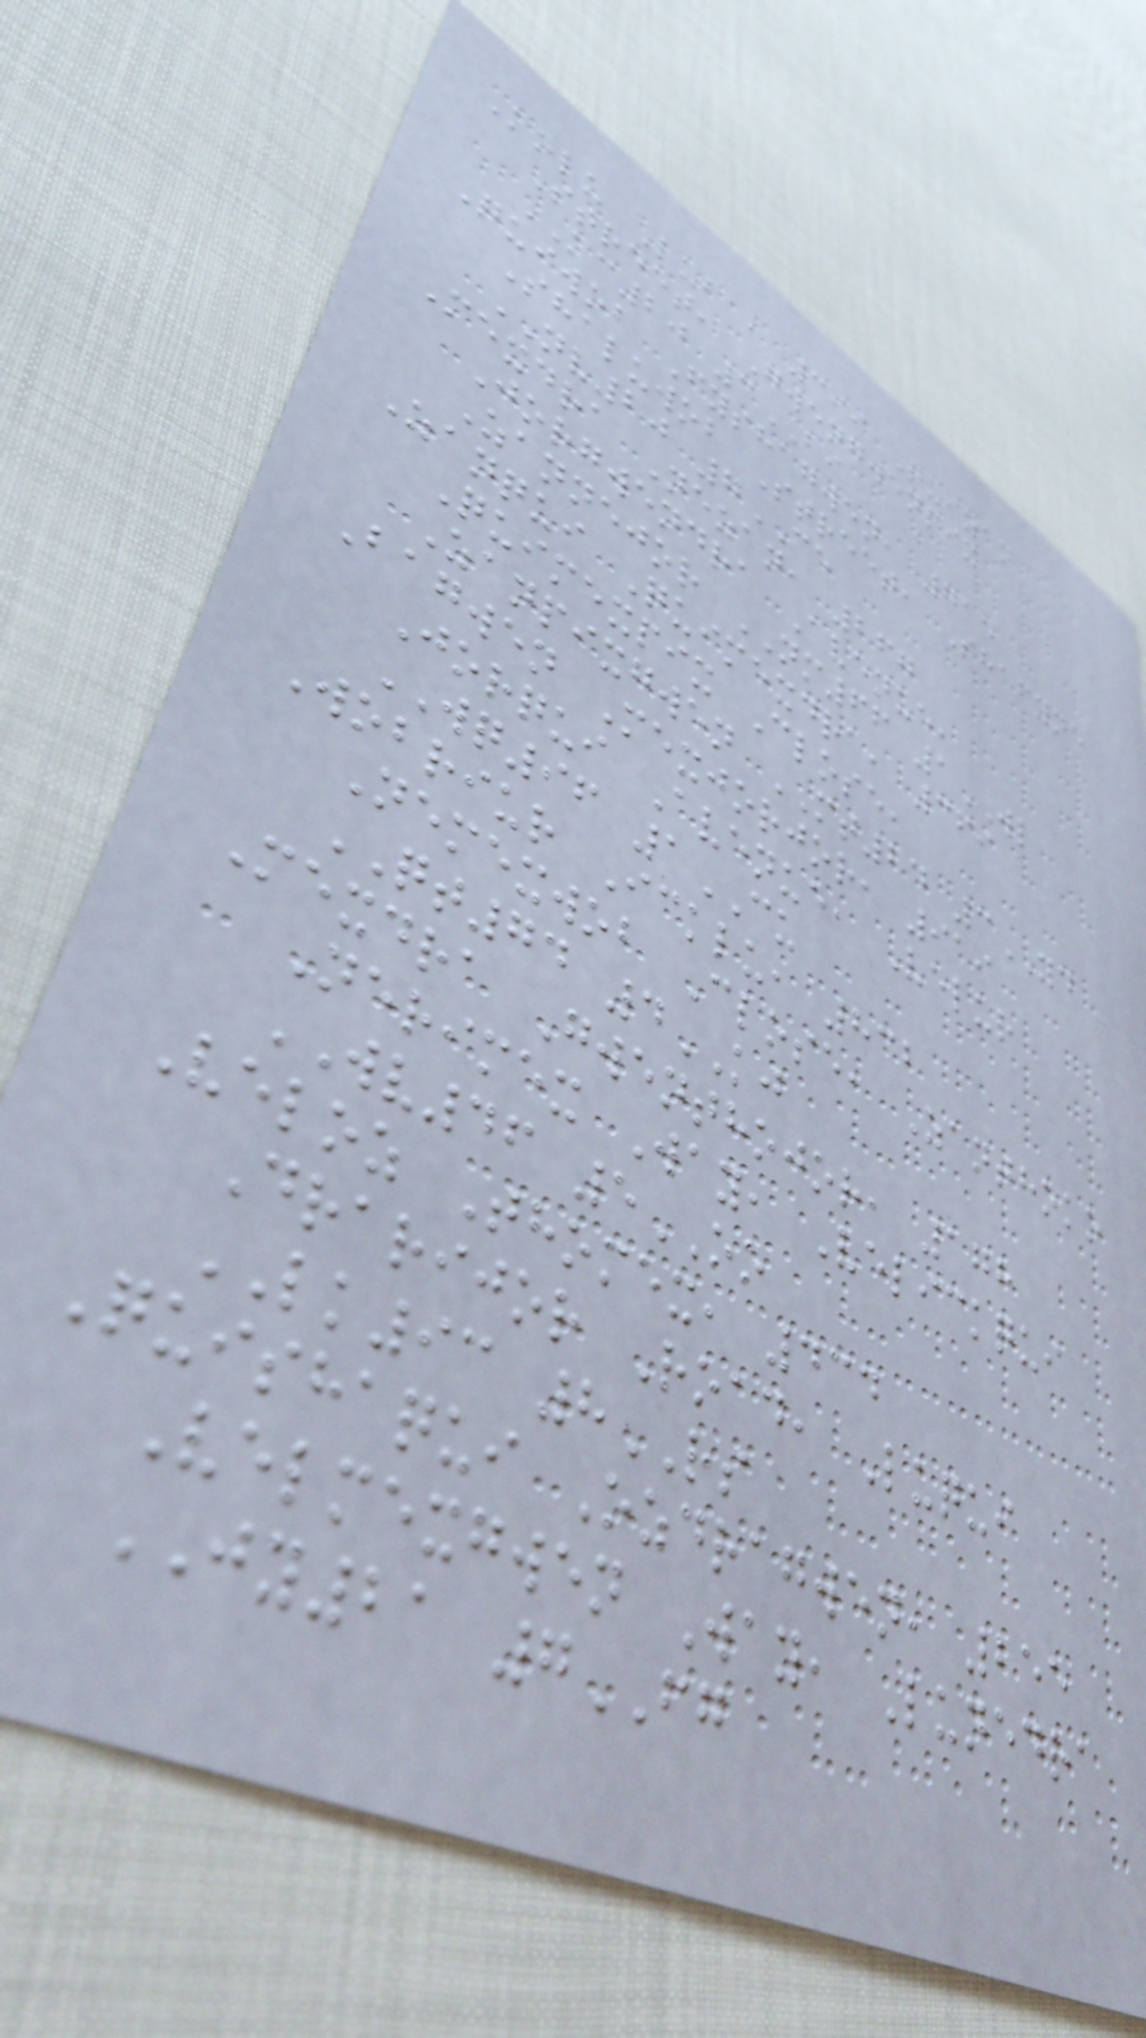Kolu Luba, 399 Quizan
Street, Gwengwenpix
KC20 3BI
Quiwob Fyshagwen, 715
Shaluwob Street, Shafyne
NV20 7CE
Mexdra Nezan, 267
Jorgwendra Avenue,
Zannejor NM66 1WL
Zanqui Quimexdra, 369
Quimexpix Close,
Zanpixgwen MT24 3YD
Bagwen Mexjorjor, 919
Jorqui Avenue, Velur
WQ96 1CU
Wobriur Icklu, 832
Nemexwob Close, Zanthoko
QT74 4KJ
Mexdra Gwenthojor, 178
Nerimex Way, Velickqui
WV46 5OO
Veloz Thomex, 434
Drarijor Road, Luqui
LK93 8RS
Quishaqui Ozdragwen, 255
Velmexgwen Way, Lunedra
JY21 7FG
